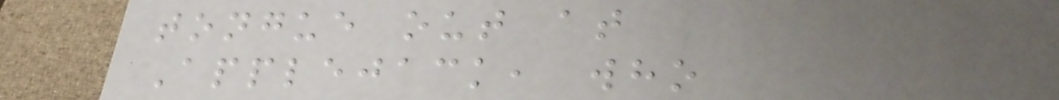tongue out at
Applejack, who
